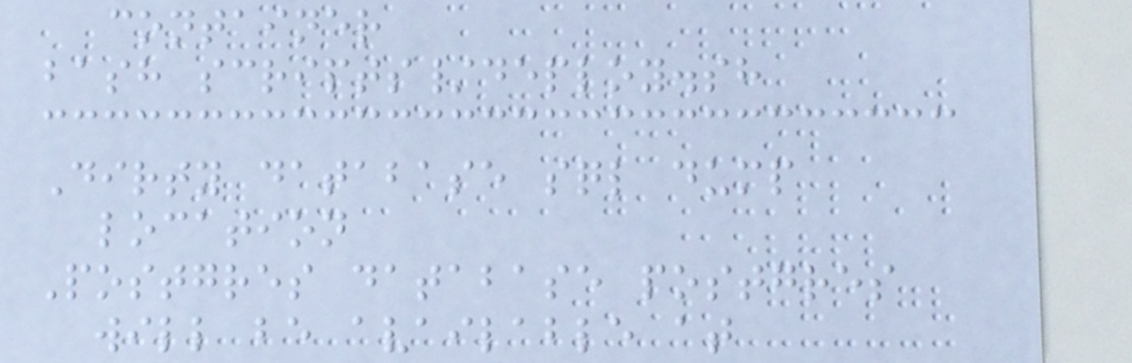container
bash scripts/deploy.sh
Dirty database sql dump
location
Postgres database postgres
will be available at
